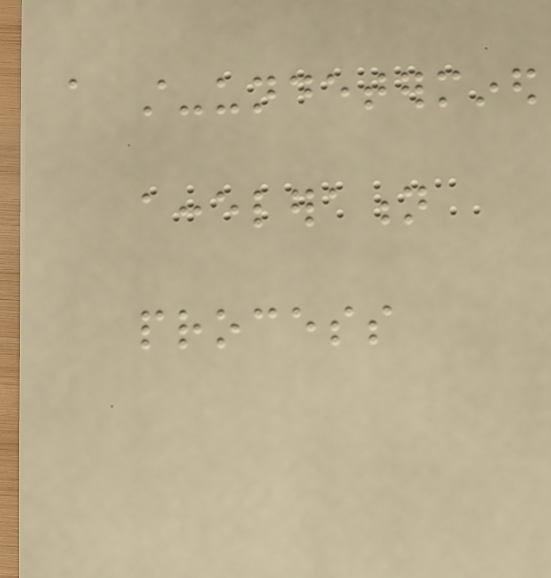a still-undetermined
acceleration
process
